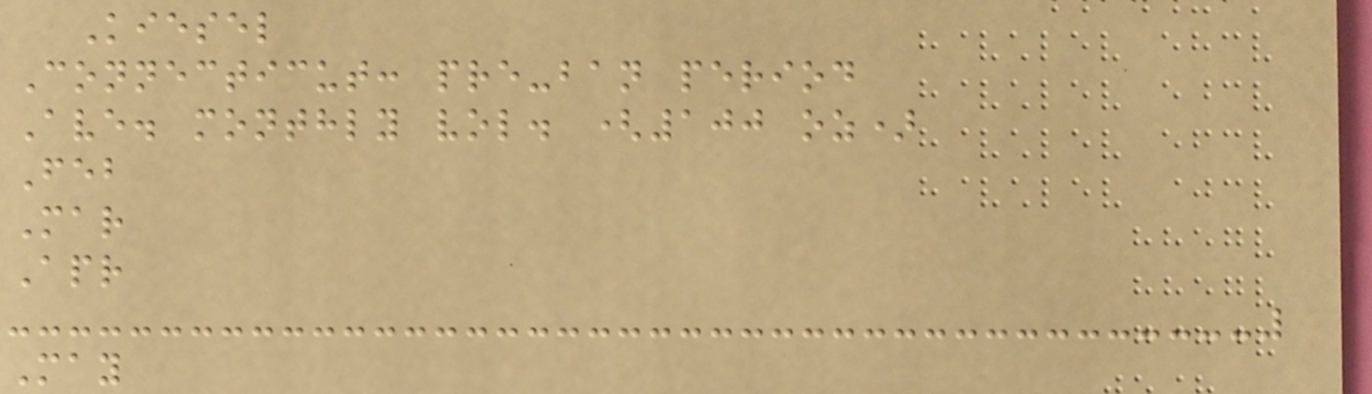Kiesel
Connecticut: pre-ban period
Ave. monthly vol. (100 oz)
Feb
Mar
Apr
May
